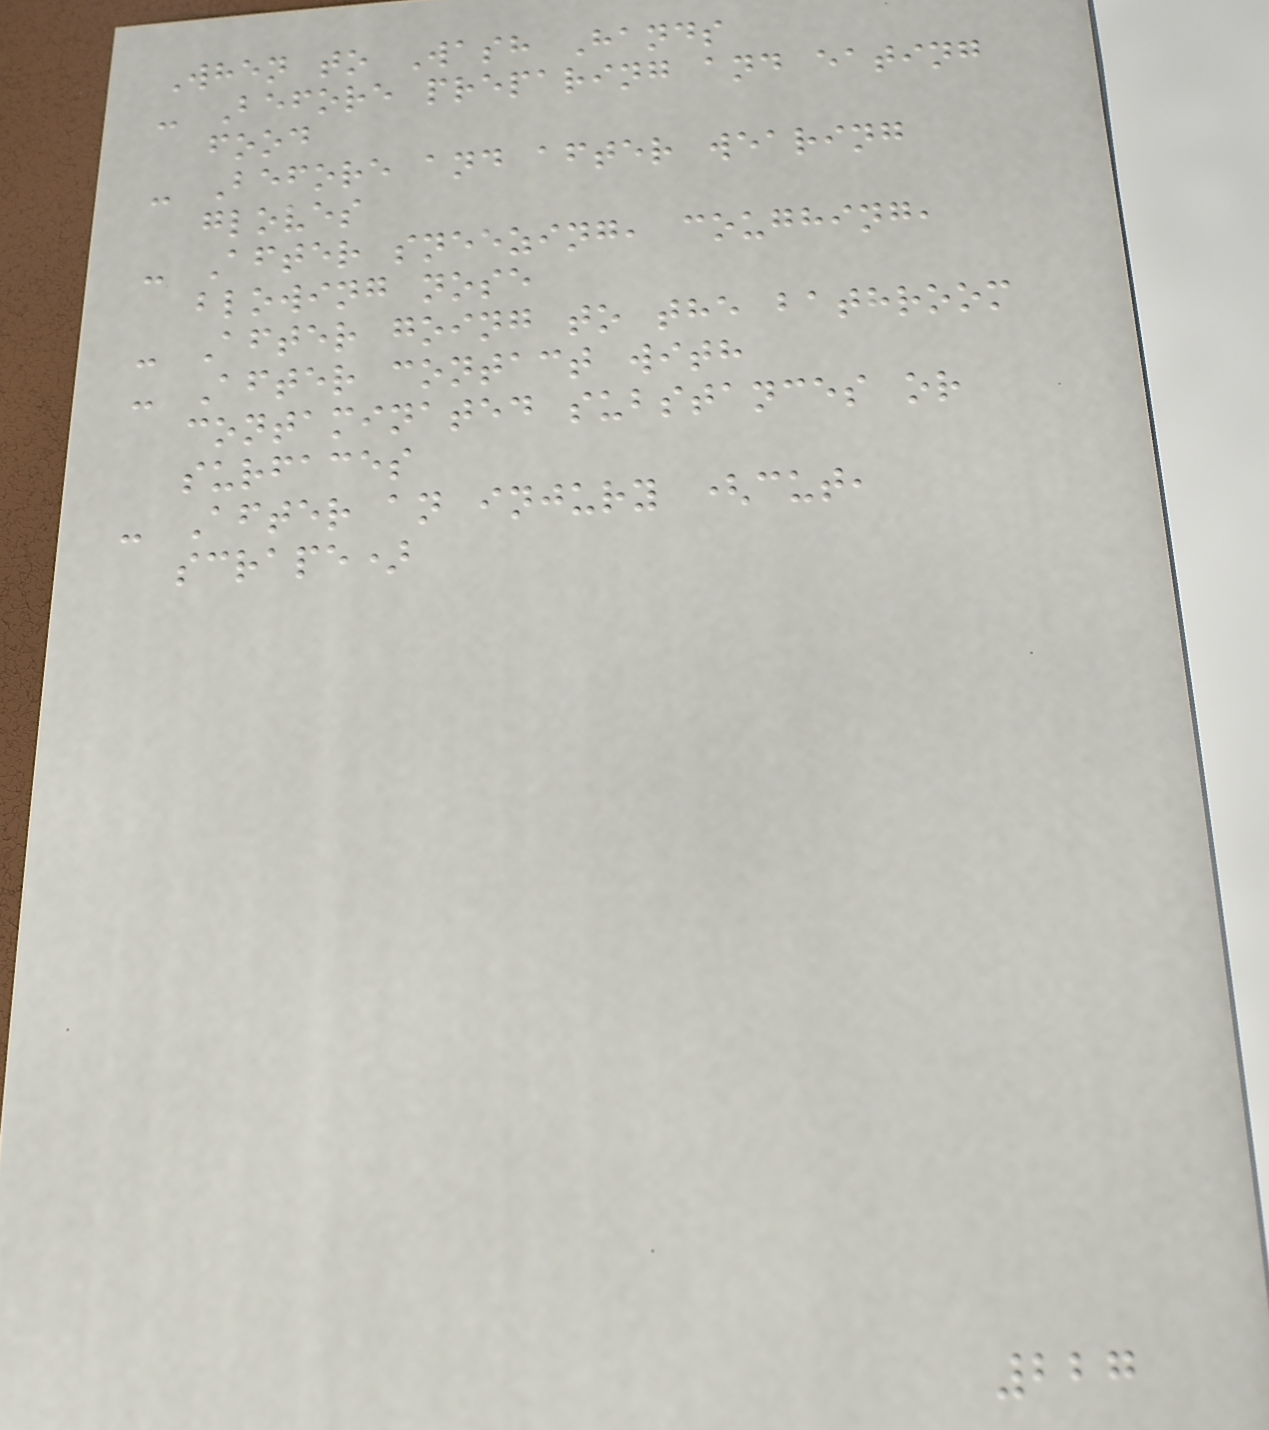When to Wash Hands
- Before preparing and eating
food
- Before and after wearing
gloves
- After sneezing, coughing,
blowing nose
- After going to the bathroom
- After contact with
contaminated substances or
surfaces
- After an injury (cut,
scrape)
227
